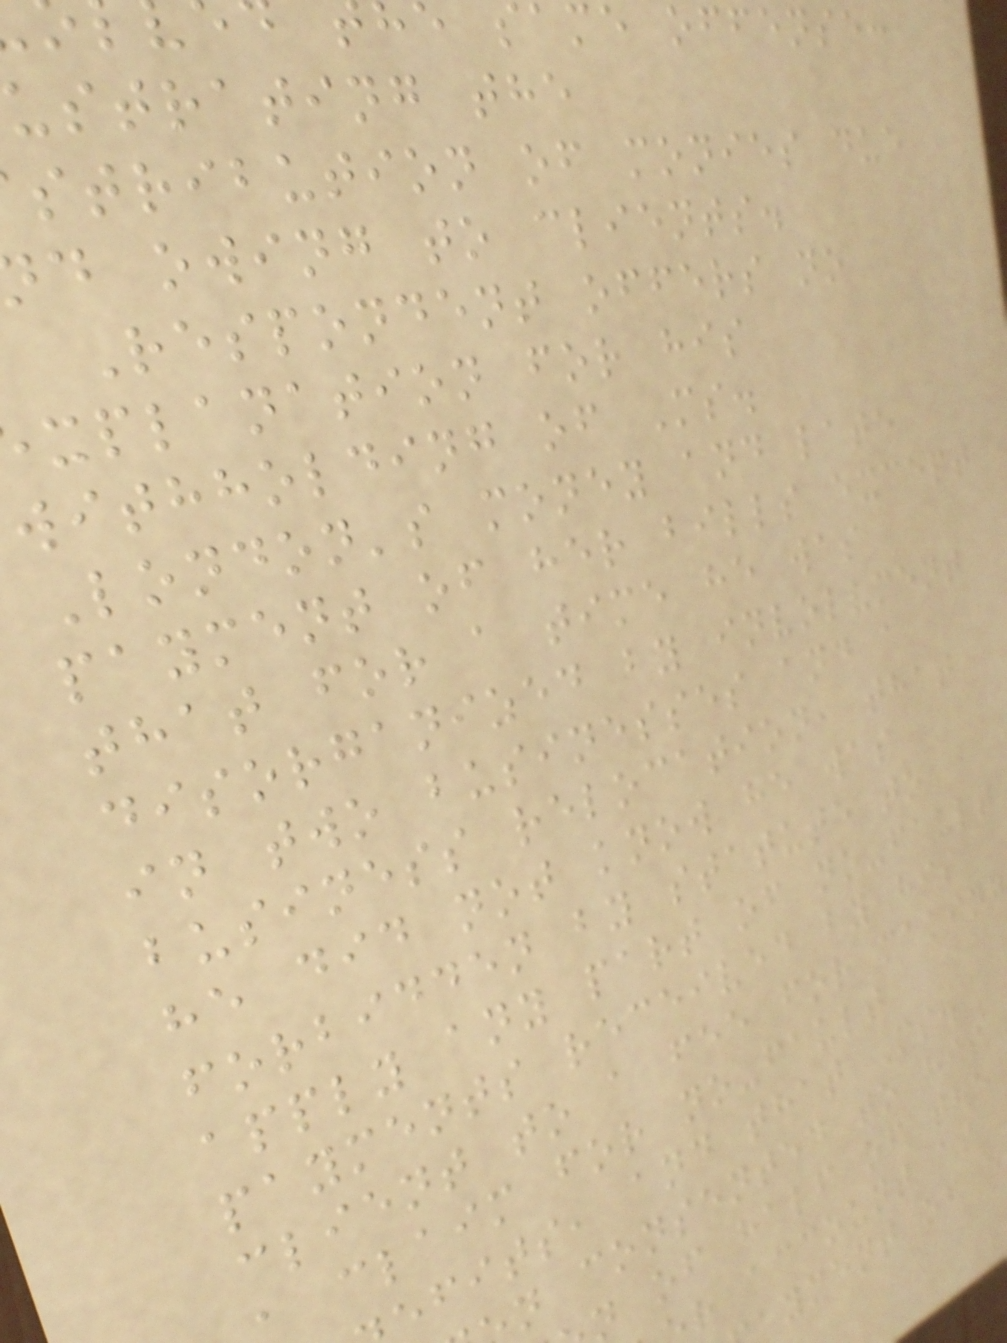same offense:
ustrating the
stribution of monies due
d owing to clients.
Respondent offers no
xplanation for his
withholding of Ms.
London's money and late
payment of her bills except
that for a time he was
disorganized by involvment
in two businesses and a
business relocation, that
he did not know he was
forbidden by statute to
apply any part of no-fault
payments received by his
client to a fee for making
claim for no-fault
efits, and that Ms.
n consented to his
n of half of the
r account as
ayment of h
